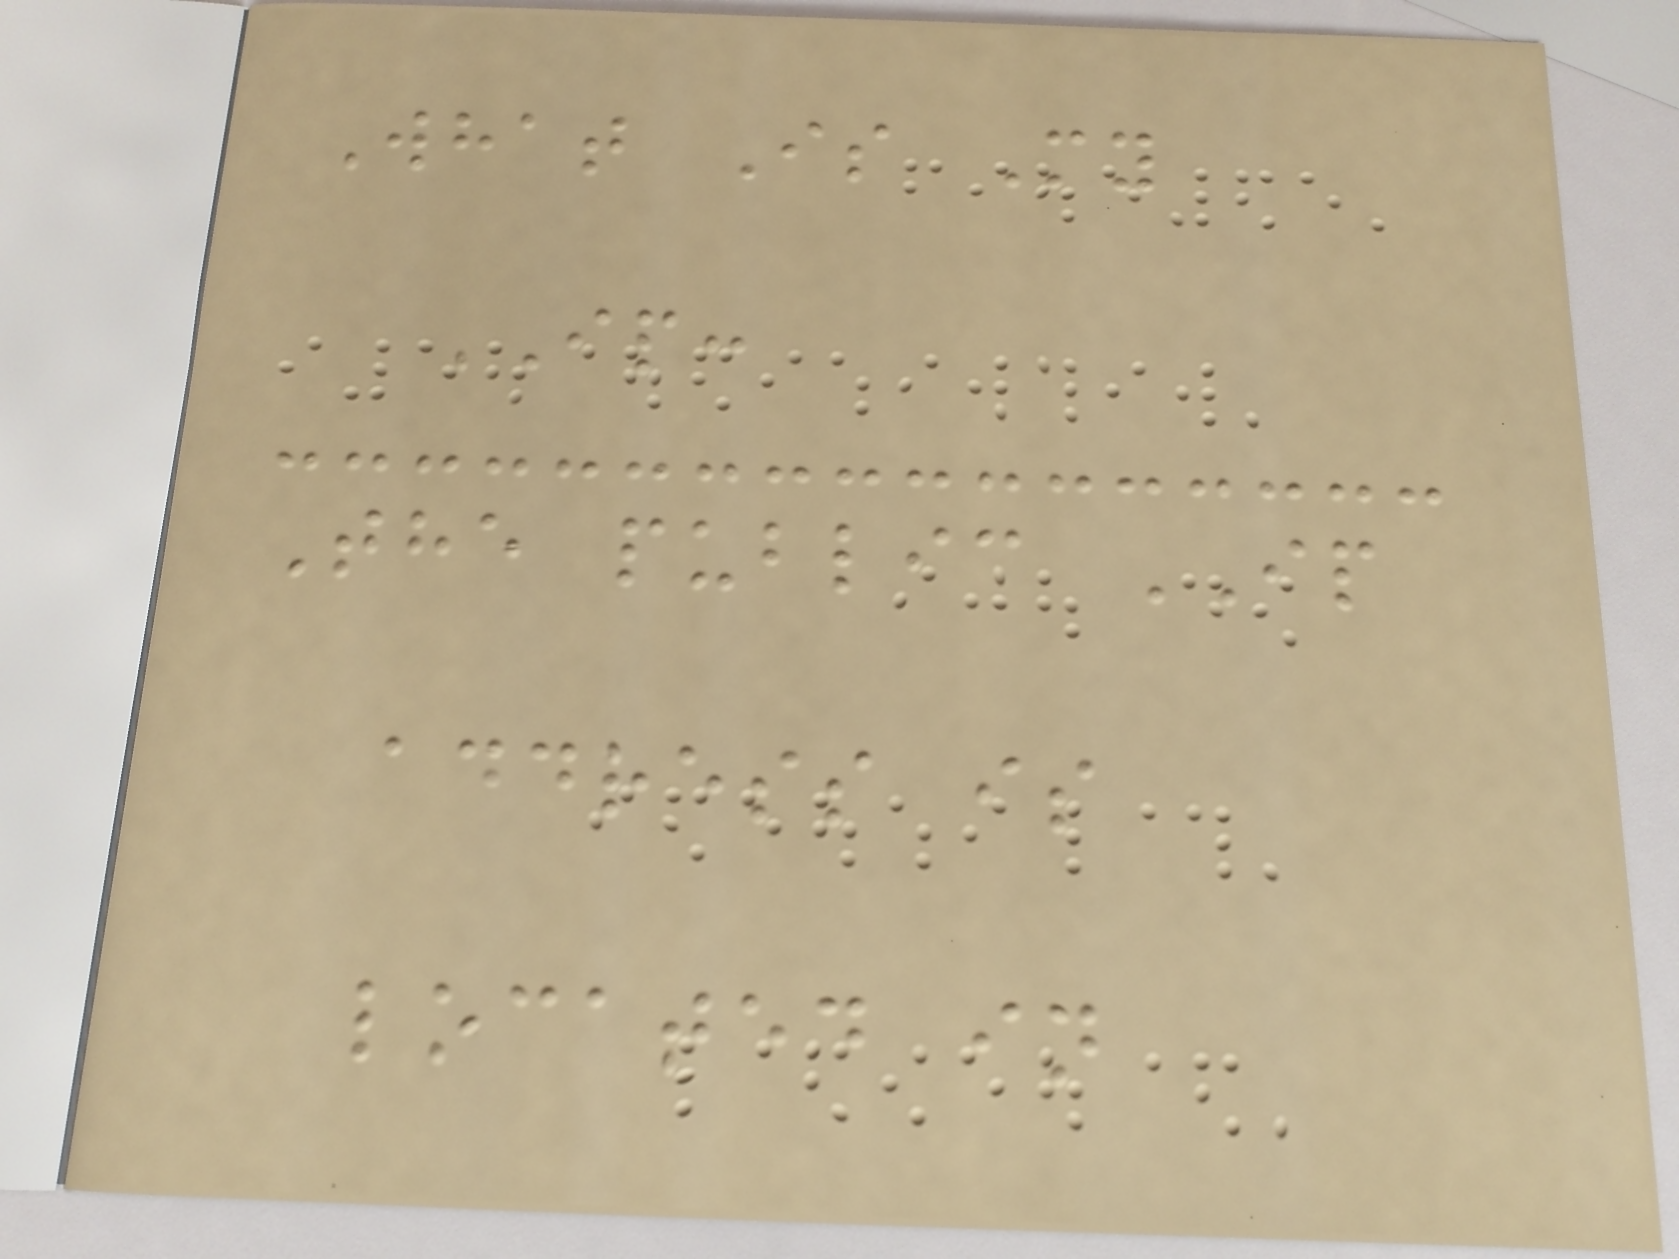What Is My
IP:
The public IP
address is
located in
